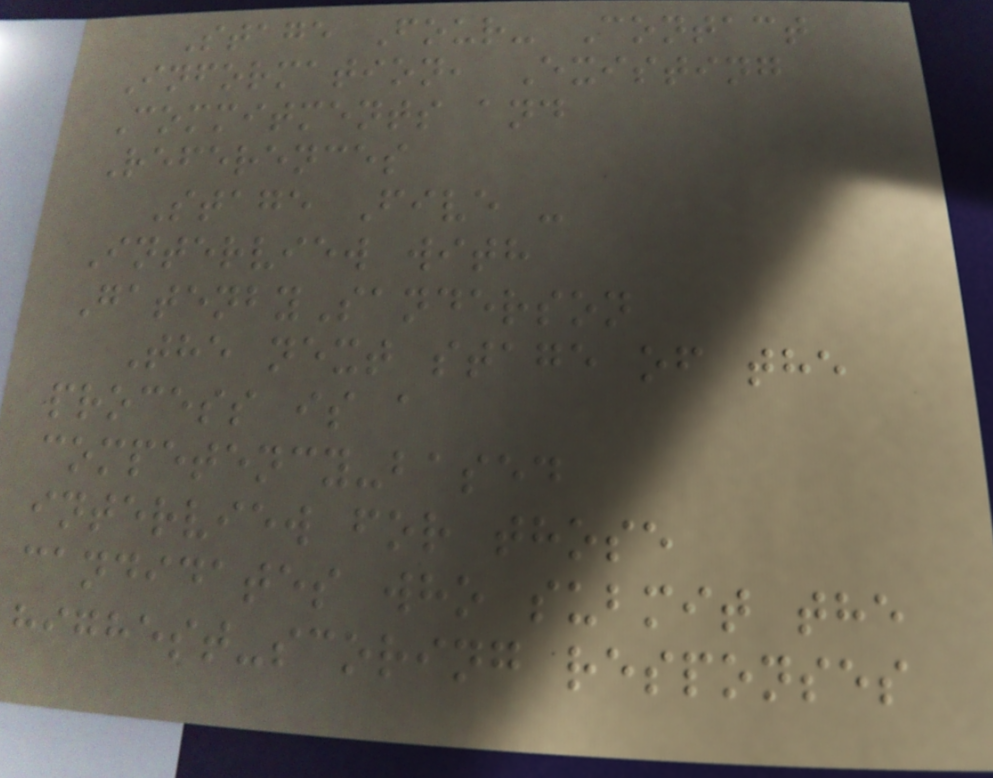Stage Four- Contact
Information, Existing
Commitments and
References
Stage Five -
Interview with
GatenbySanderson
The next stage of the
process is a
competency-based
interview for those
candidates who submit the
highest-scoring responses
